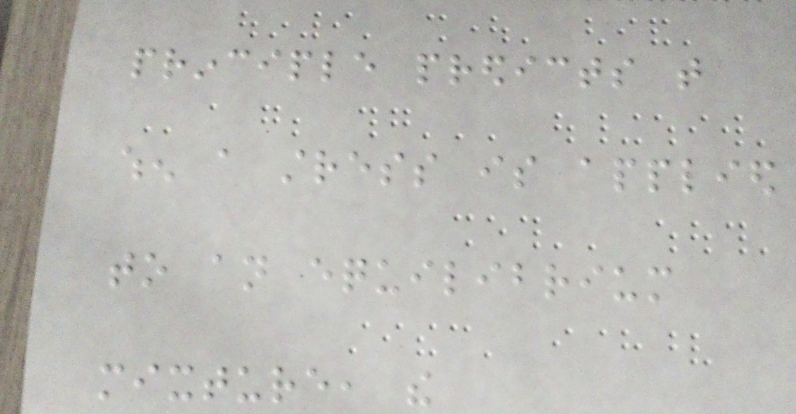principle predicts that
when a stress is applied
to an equilibrium
mixture, the
